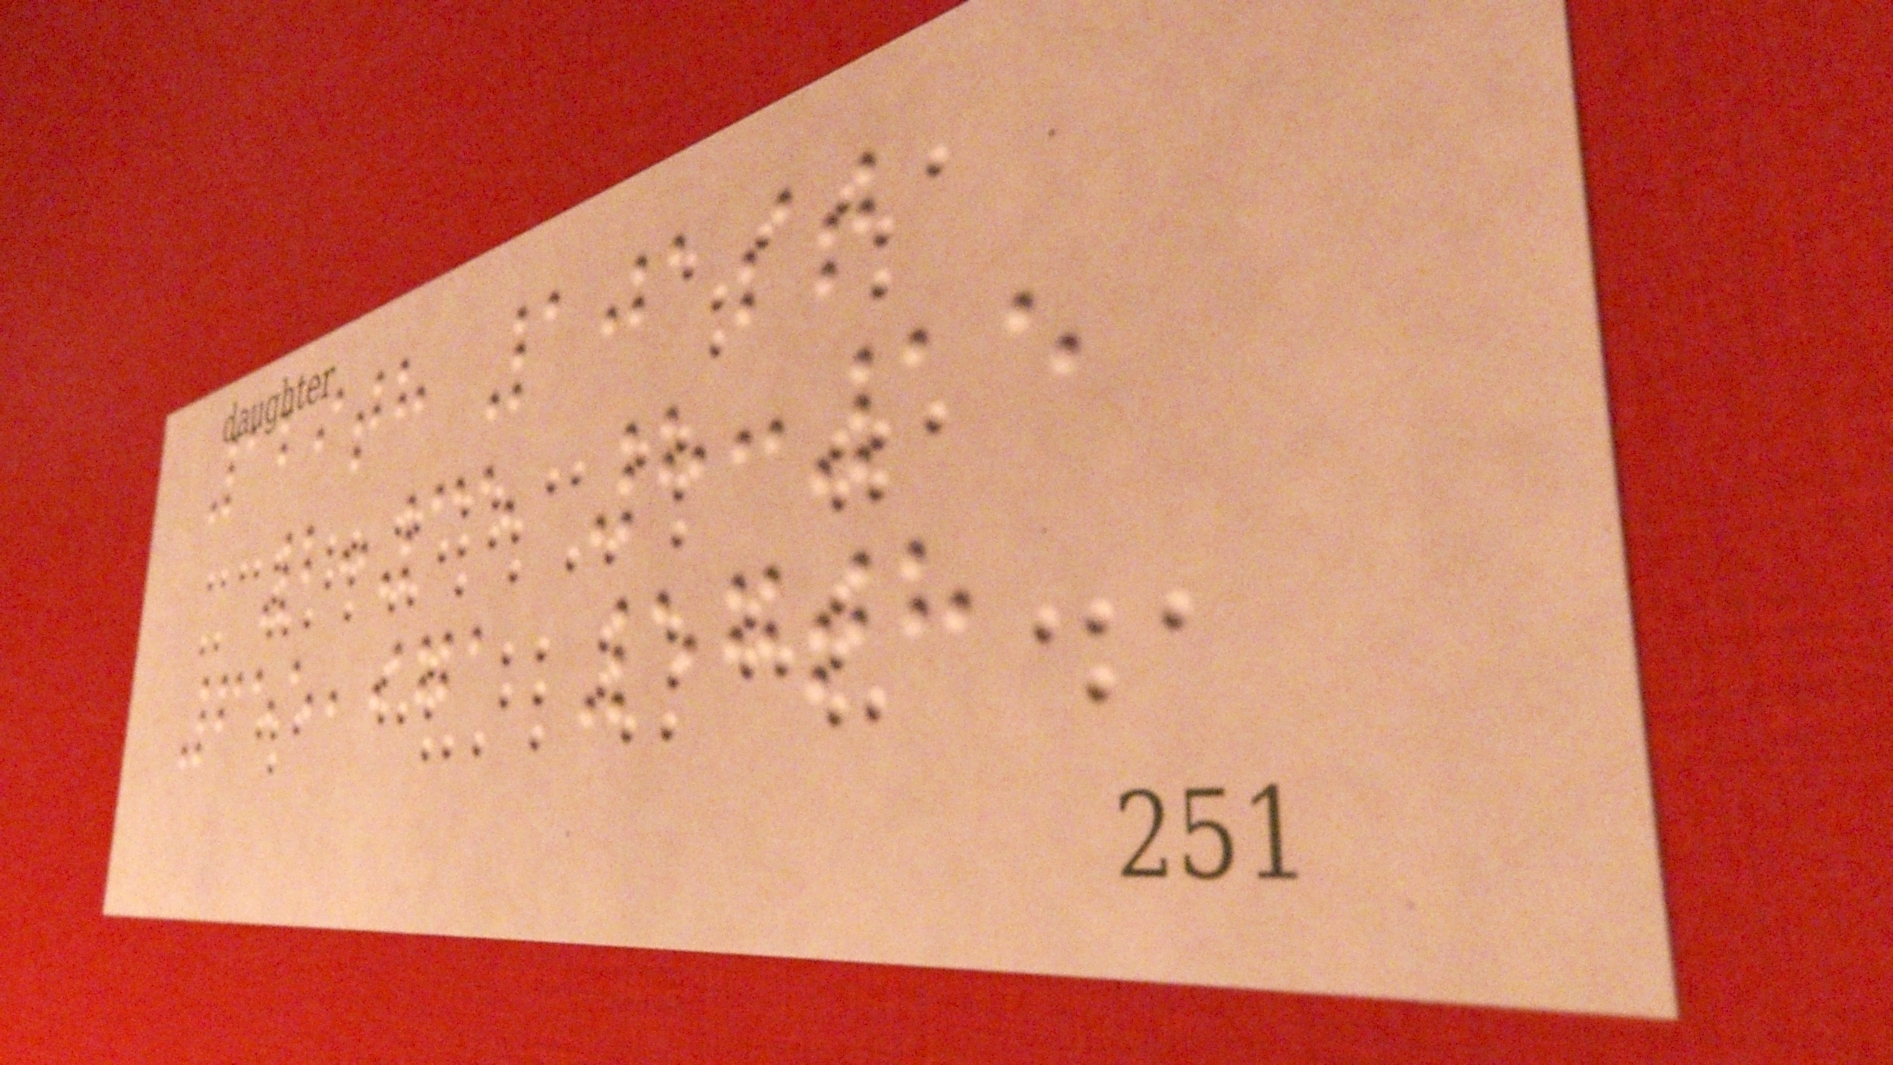129th 101st
2:35 8:15
655,971 57th
